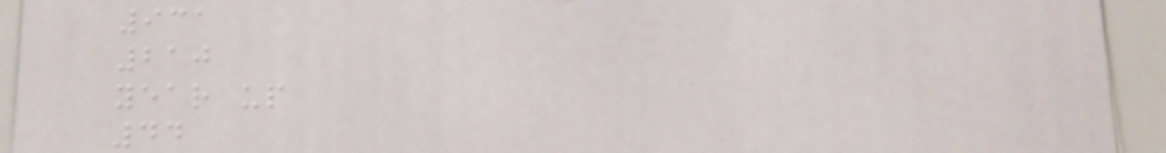931
210
year up
44
